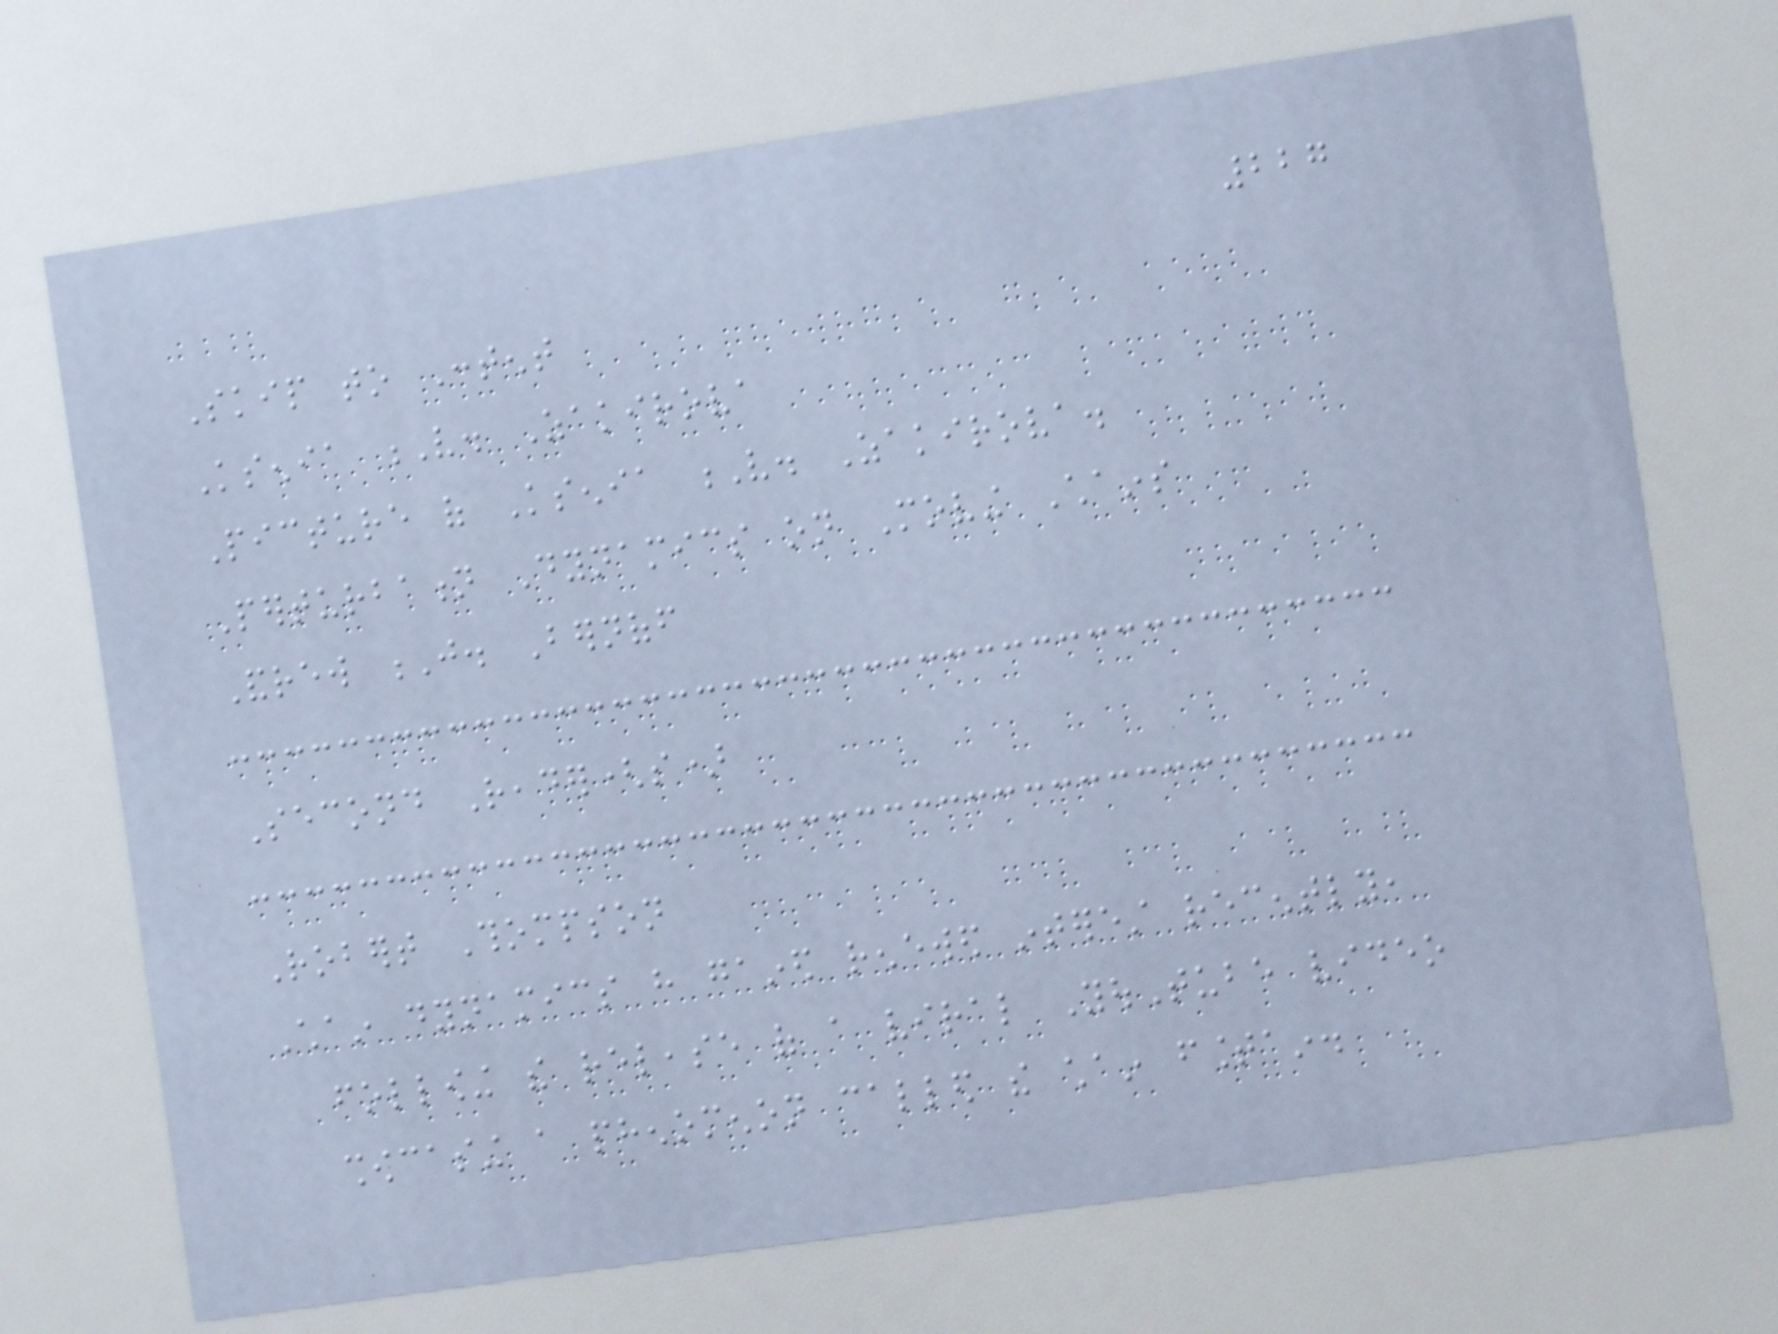227
Skip to Content
Ksenia V. Zakirova
Picture of Ksenia V. Zakirova.
Perturbation Dynamics on Moving Chains
Andrew J. Bernoff
Second Reader(s)
Robert Thompson
Chain dynamics have gained renewed interest recently,
following the release of a viral YouTube video
showcasing a phenomenon called the chain fountain.
